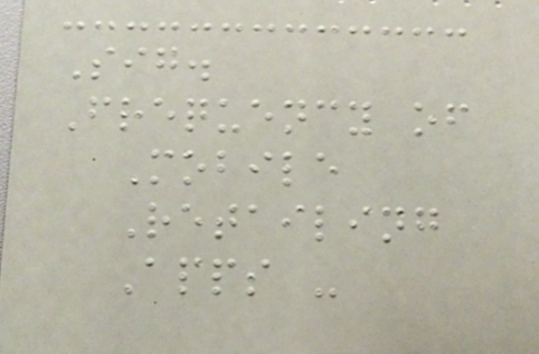Sig.
Frequency of
Mobile
Retailing
Apps -
